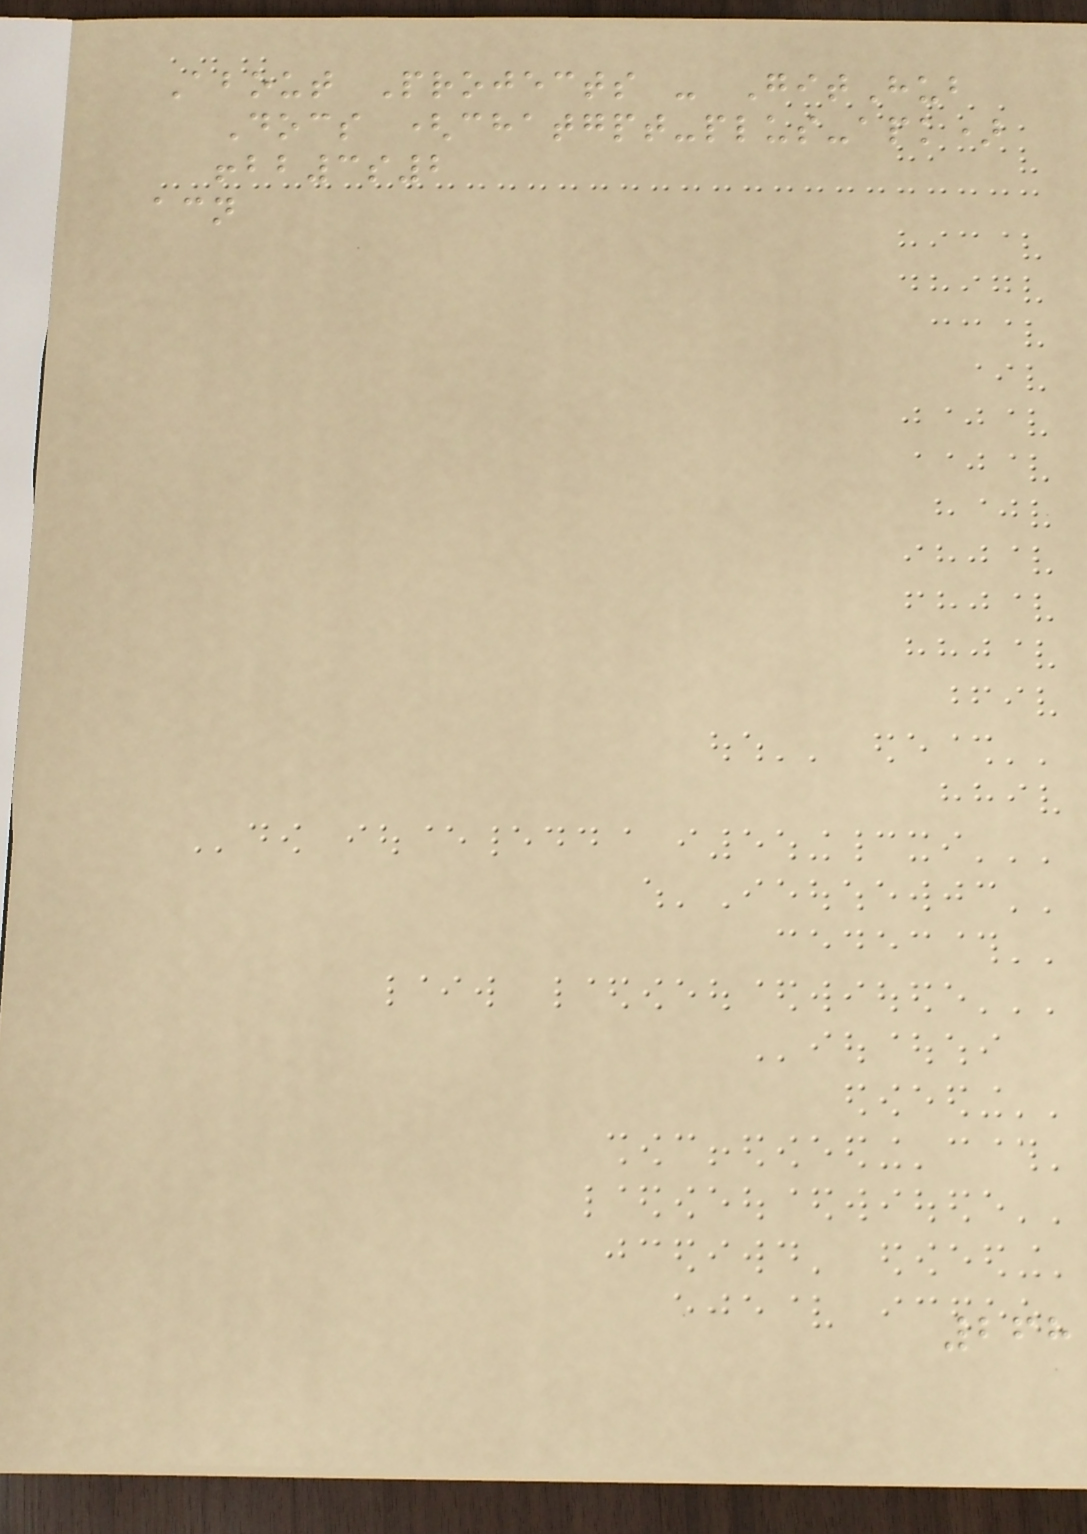About Projects - GitHub
Docs (chatgpt-plus-apk)
!bb3s2
acn
268
